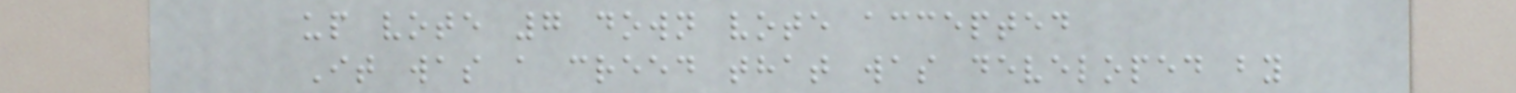up vote 7 down vote accepted
It was a creed that was developed by
